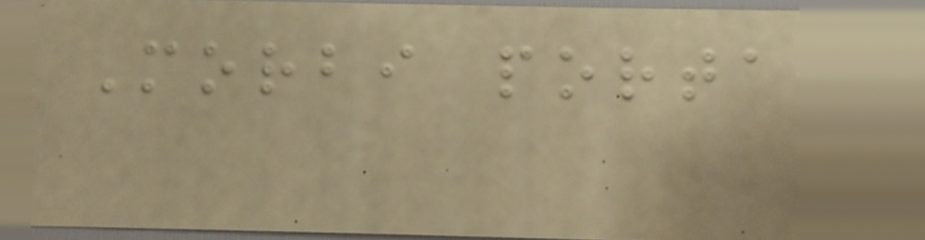Morbi porta
